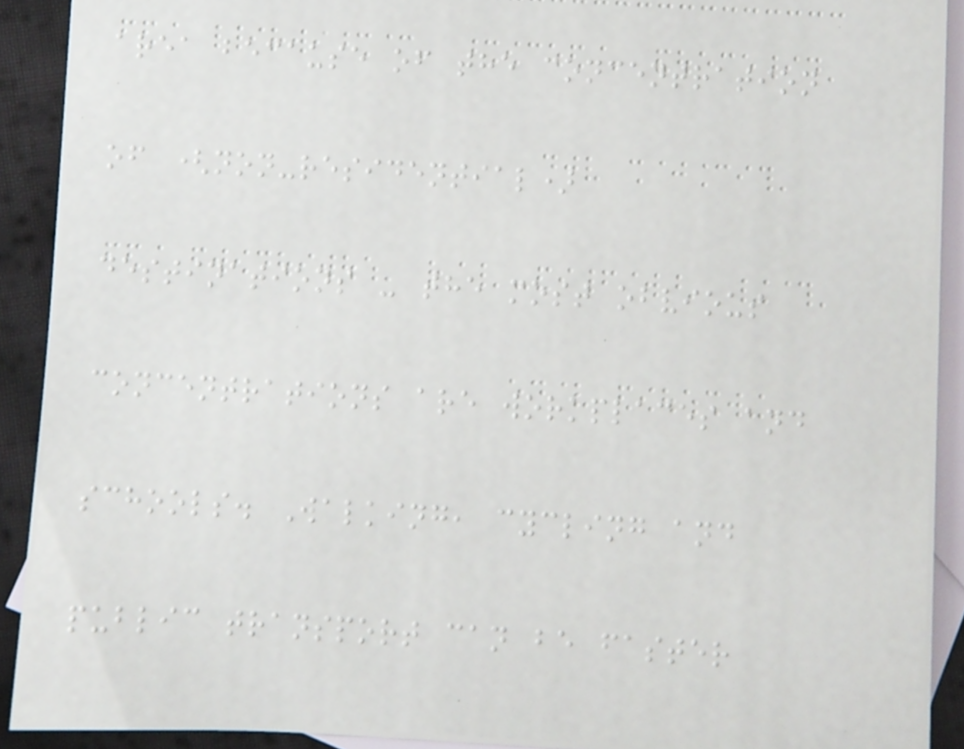area because of the concentration
of (non-residential)
destinations - the most obvious
concentrations are workplaces and
schools. Walking, cycling and
public transport can be faster
